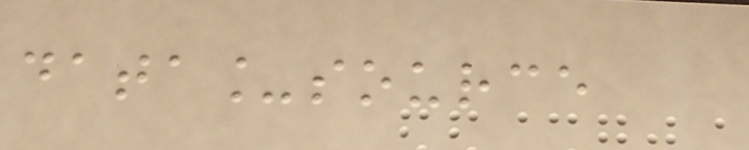data_source
